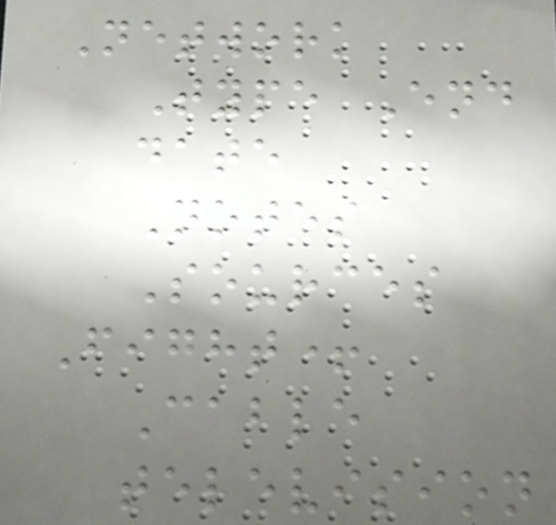Network
Type End
date
Notes
Sources
Fight+
Cable
television
